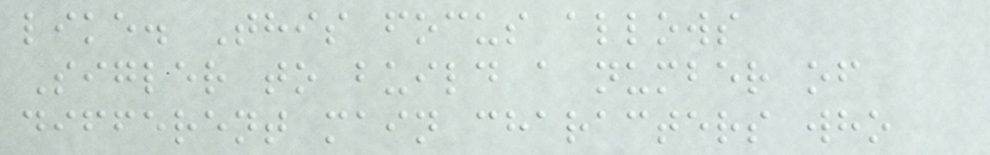like. This focus allows
Sigler to build a number of
different main characters who
